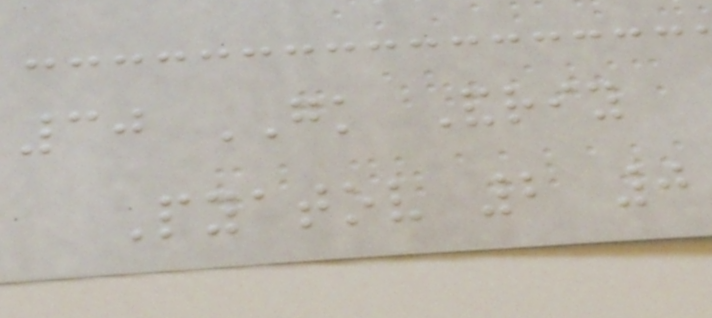30 GK Andriy
Pyatov 2 0
